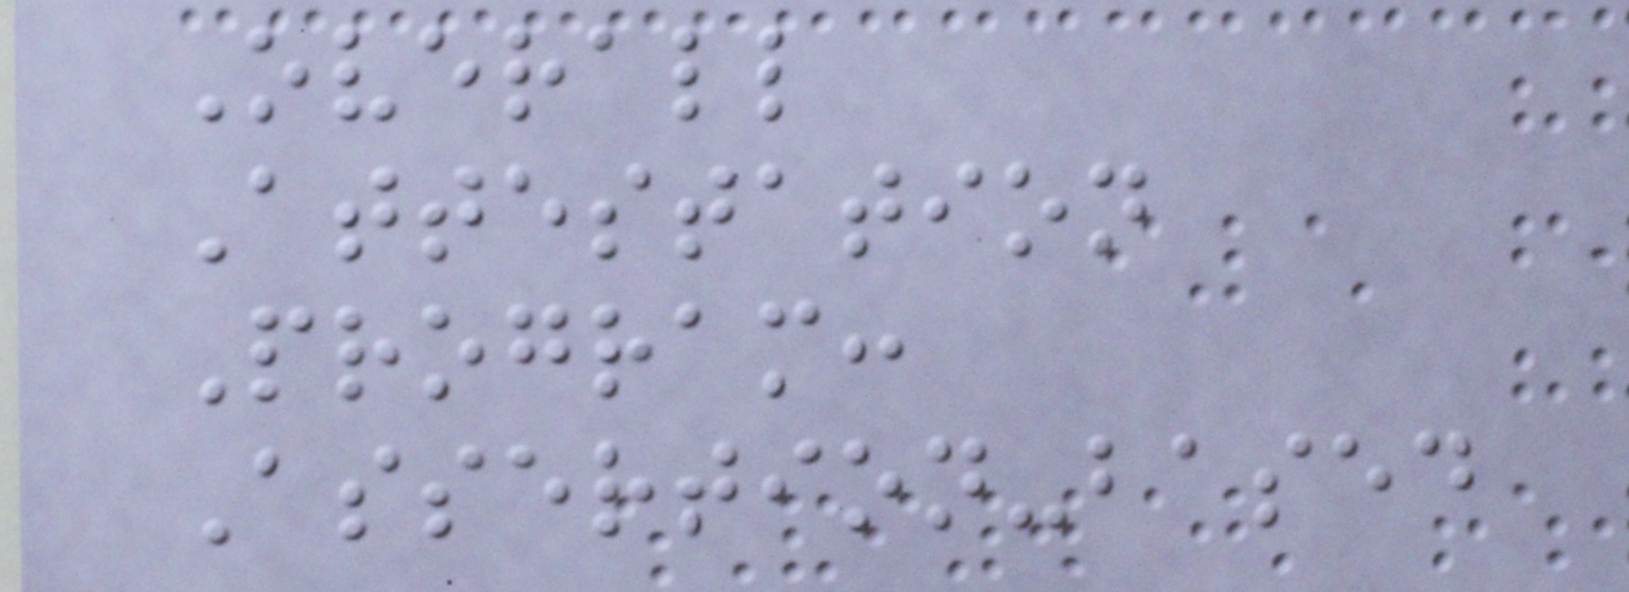Overall
Attestation
Program:
Assertion-based
